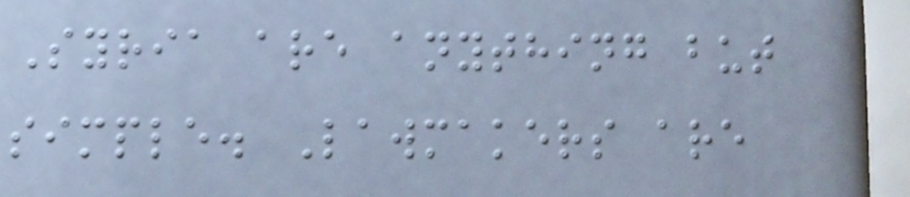Syria are anything but
simple. Lawmakers are
